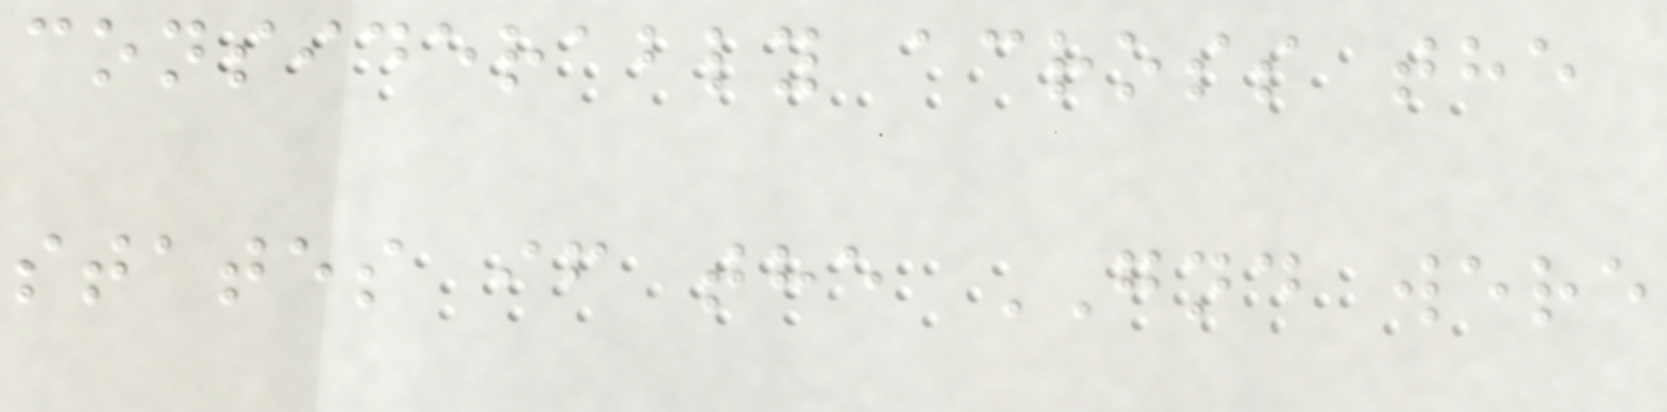considerably across the
states if the GND were
